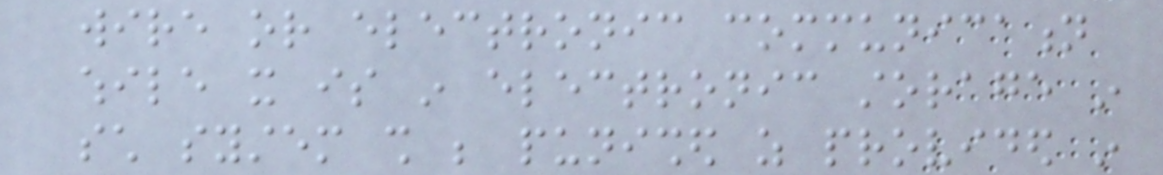wire or electronic communication
while it is in electronic storage in
such system shall be punished as provided in
